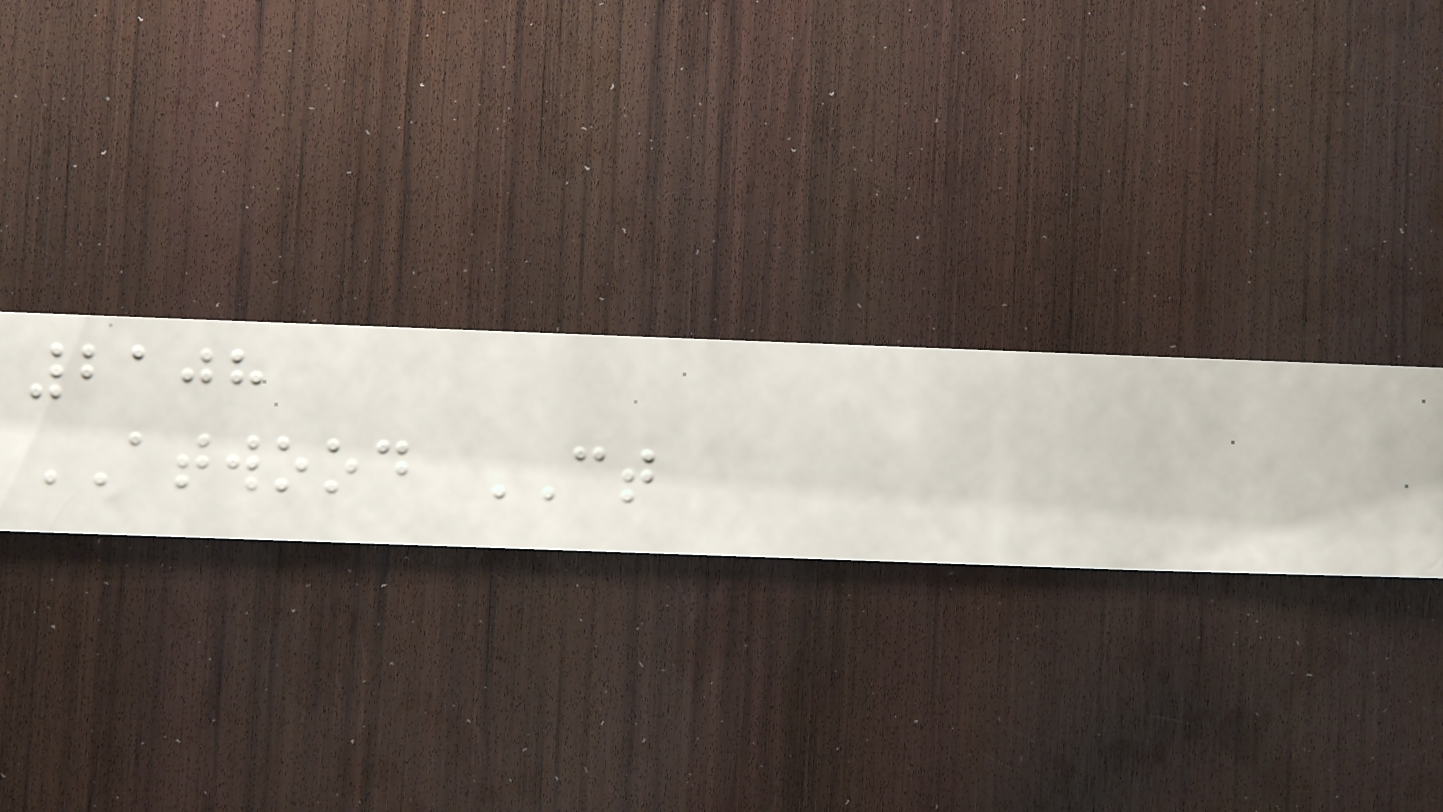2108
ATWOOD CT
